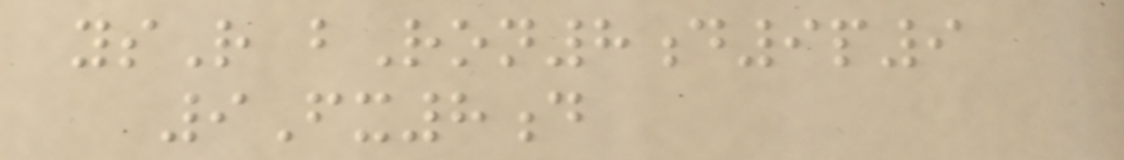ysR bRon8d9p9
9Fx8d
